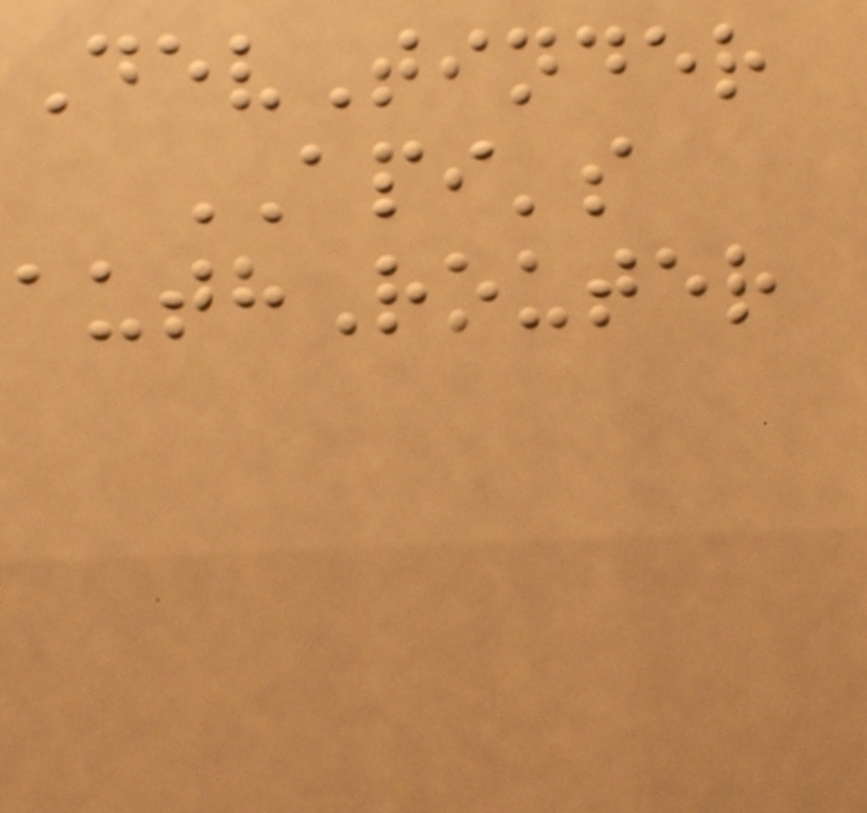DevTinder
API's
authRouter
